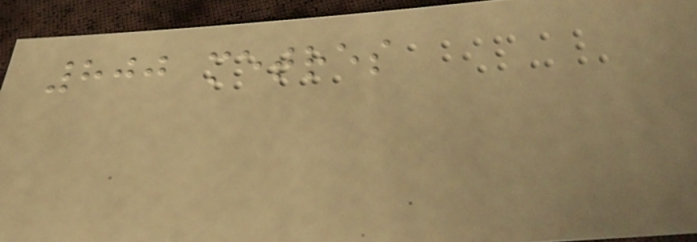800 metres
